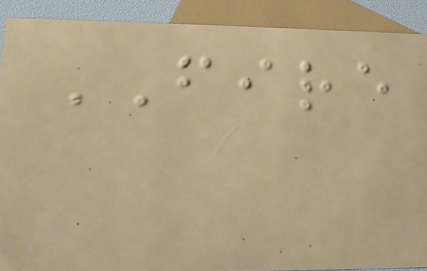FIRE
